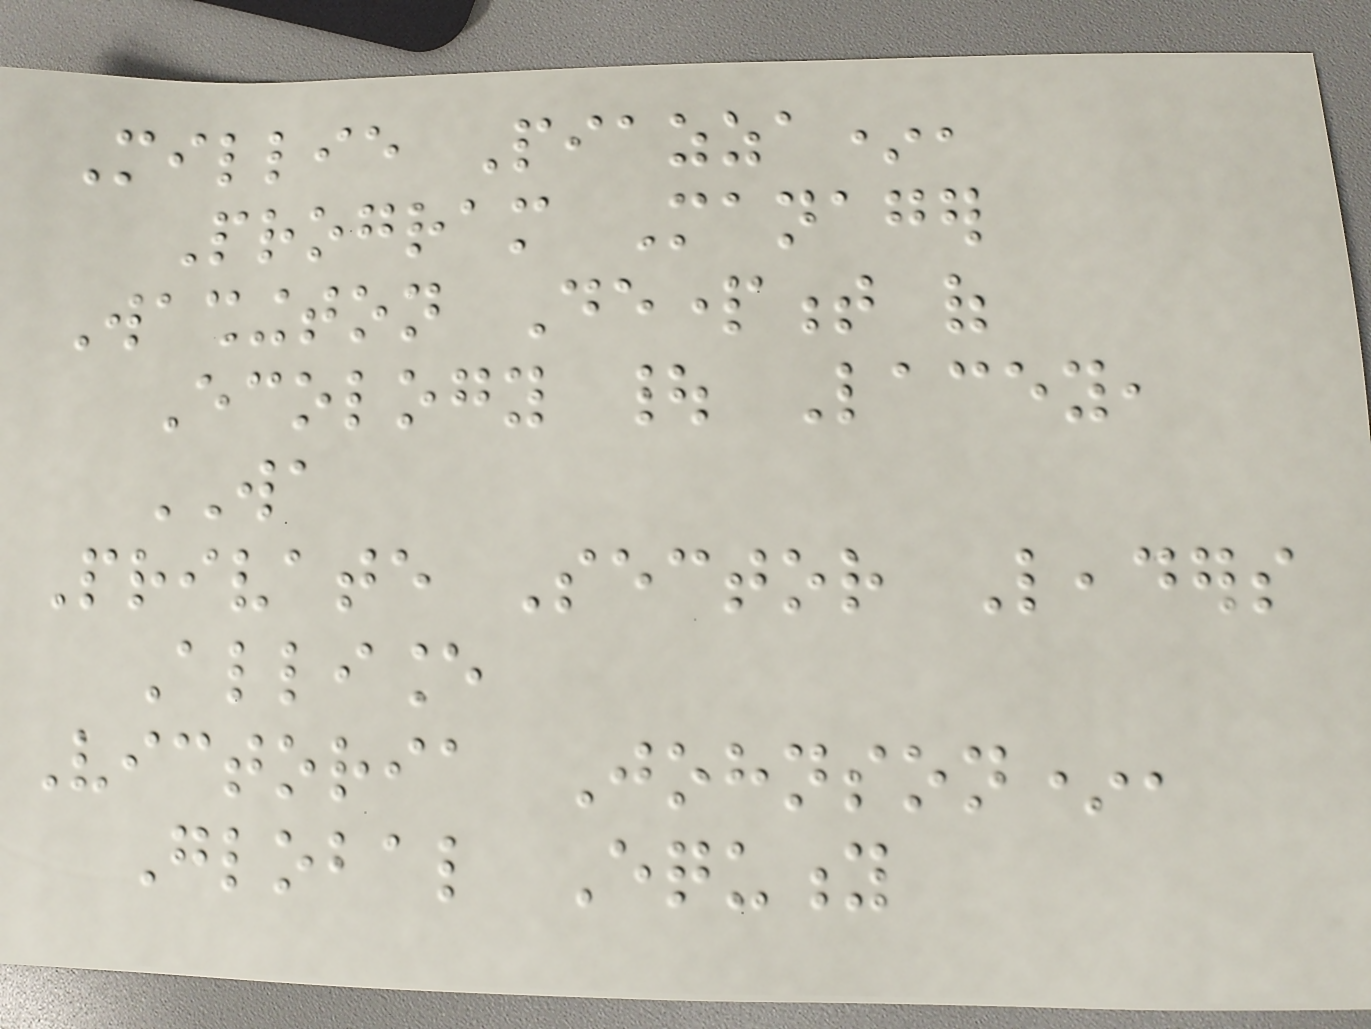Millie Piazza*,
Program Manager
Washington Department of
Ecology | Lacey,
WA
Private Sector Leaders
Alliance
Victoria Johnson*,
Global Equity
